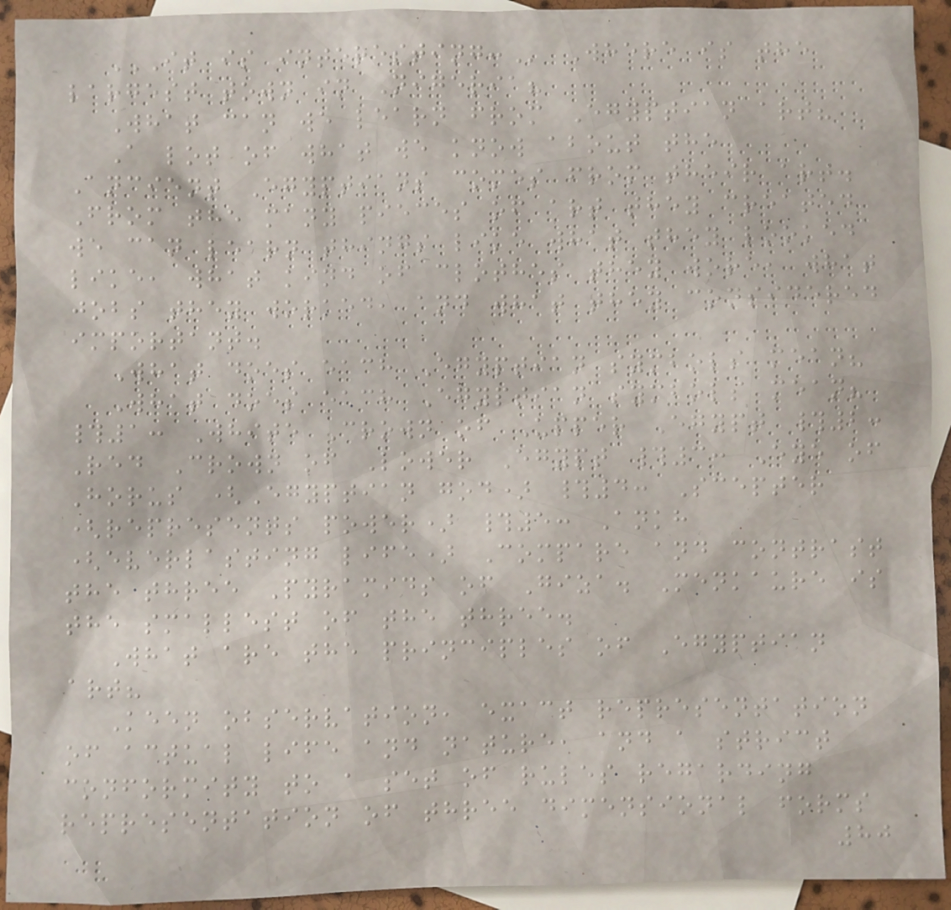IT IS INTERESTING: Where is the
largest town in Nigeria?
What can we learn from Egyptian art?
A lot of what we know about the
Ancient Egyptians comes from their art.
From the many pieces of art they created
we can learn things like what they looked
like, what kind of clothes they wore, what
jobs they worked, and what they considered
important.
What does each Egyptian symbols mean?
What does each Egyptian symbols mean?
#1: White Crown of Upper Egypt #2:
Red Crown of Lower Egypt #3: Eye of
Horus (Egyptian god) #4: Scepter
(represents power) #5: Ankh
(everlasting life) Compare and contrast
the three Pyramids of Giza. Menkaure is
the smallest of the three.
What are the principles of Egyptian
art?
Keen observation, exact representation
of actual life and nature, and a strict
conformity to a set of rules regarding
representation of three dimensional forms
80
